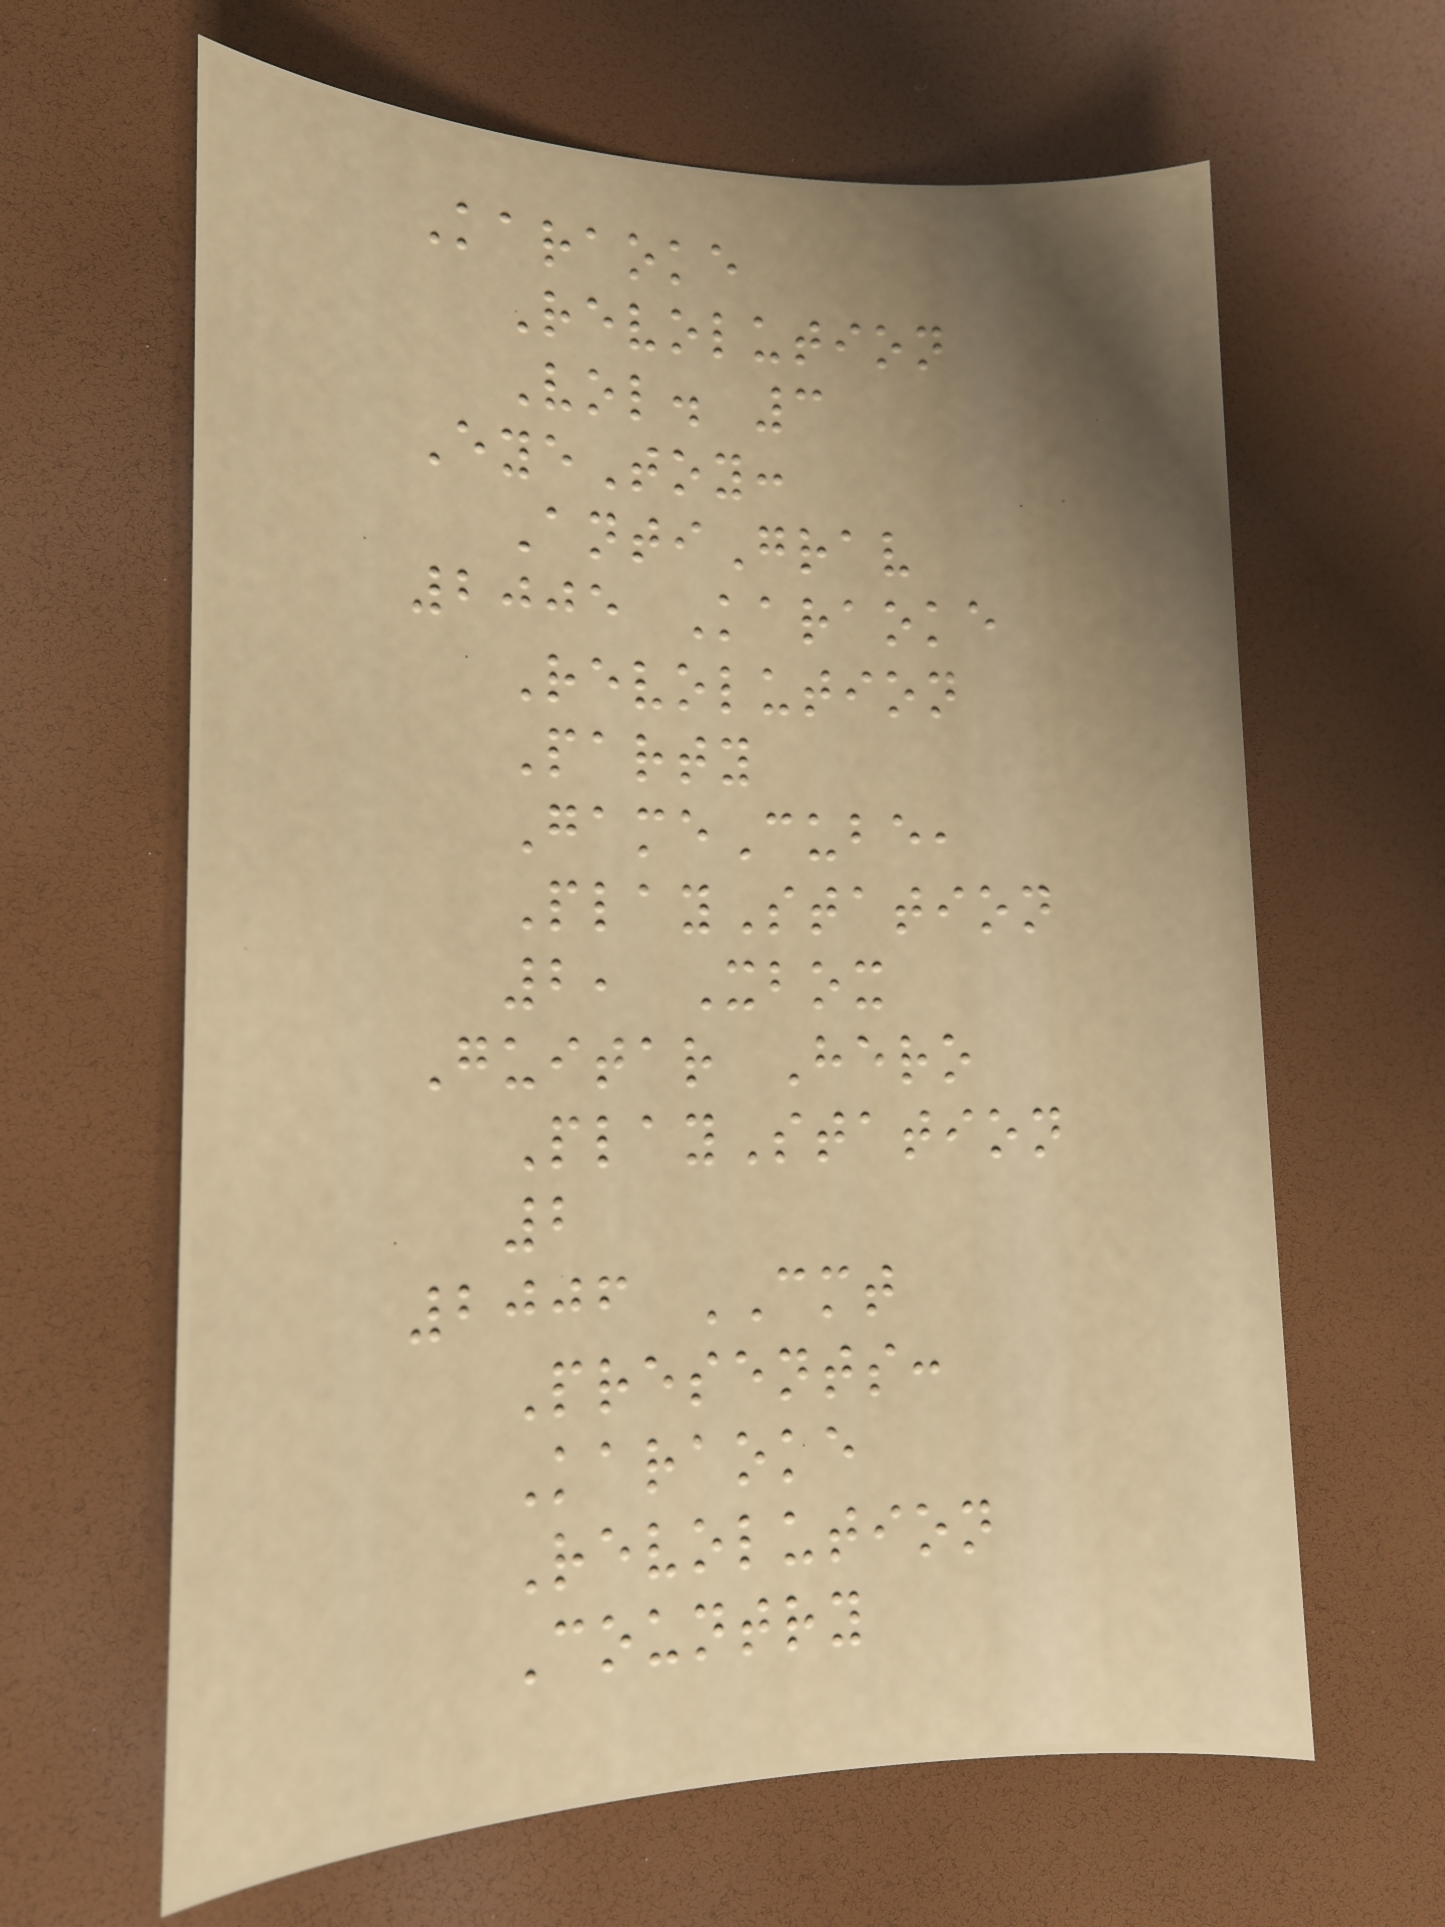Karaoke
Revolution
Vol. 3
EyeToy:
AntiGrav
2005 Karaoke
Revolution
Party
GameCube,
PlayStation
2, Xbox
Guitar Hero
PlayStation
2
2006 CMT
Presents:
Karaoke
Revolution
Country
